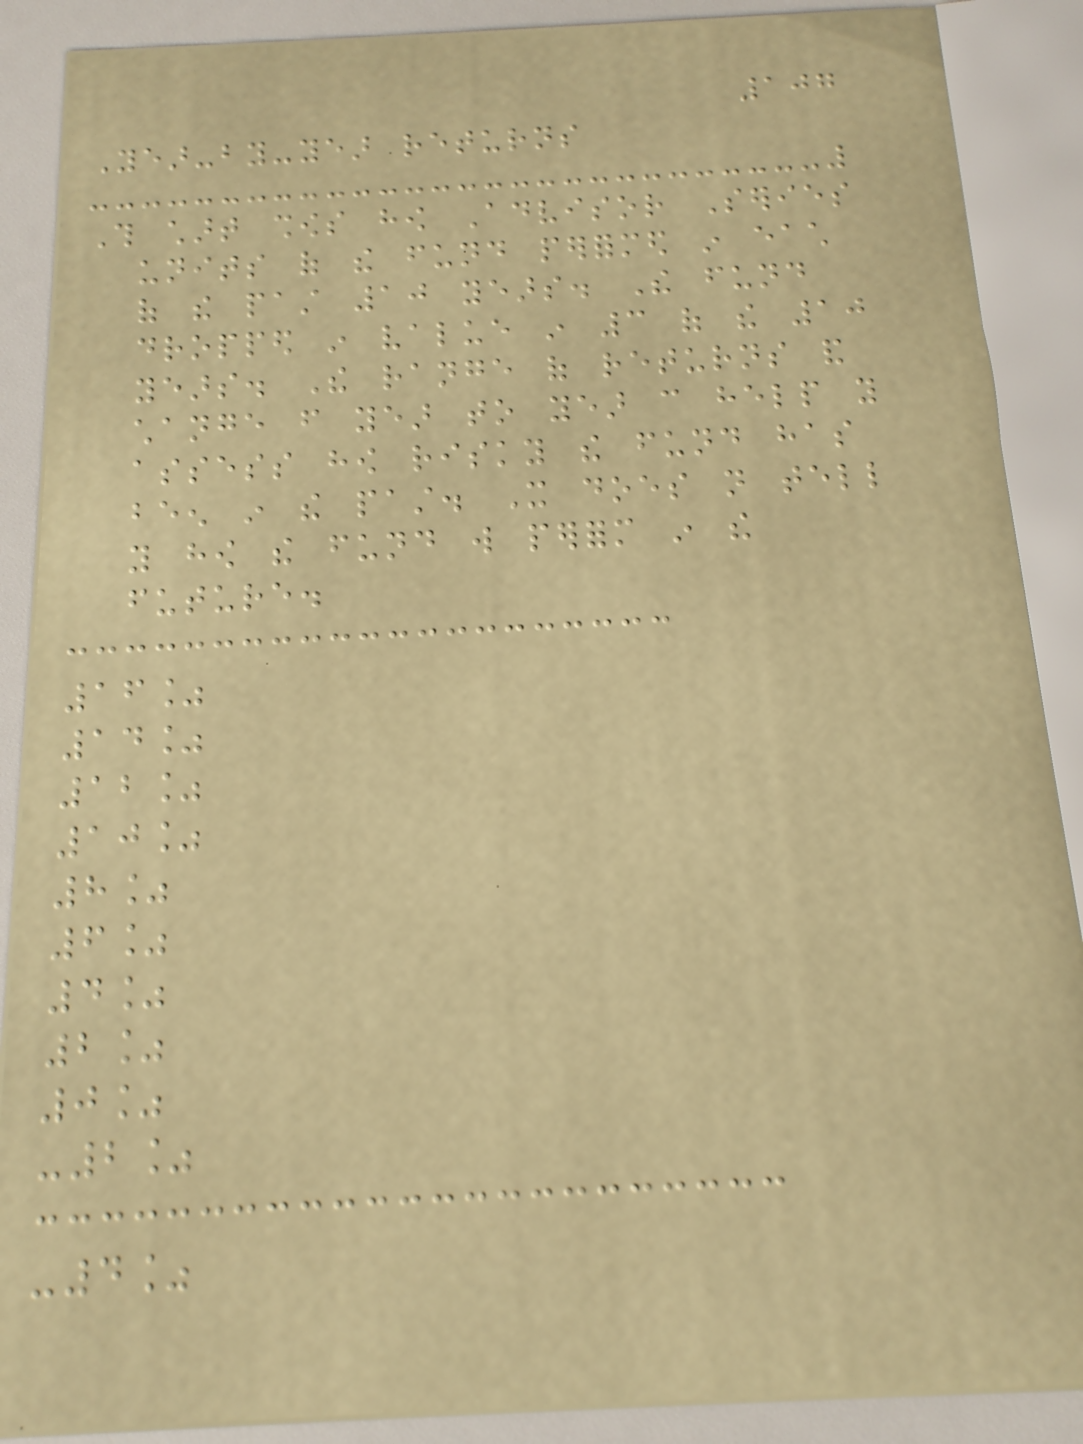107
Year-by-year returns
This chart shows how Advisor Series
units of the fund performed in each
of the past 10 years. The fund
dropped in value in 3 of the 10
years. The range of returns and
change from year to year can help you
assess how risky the fund has
been in the past. It does not tell
you how the fund will perform in the
future.
16%
14%
12%
10%
8%
6%
4%
2%
0%
-2%
-4%
